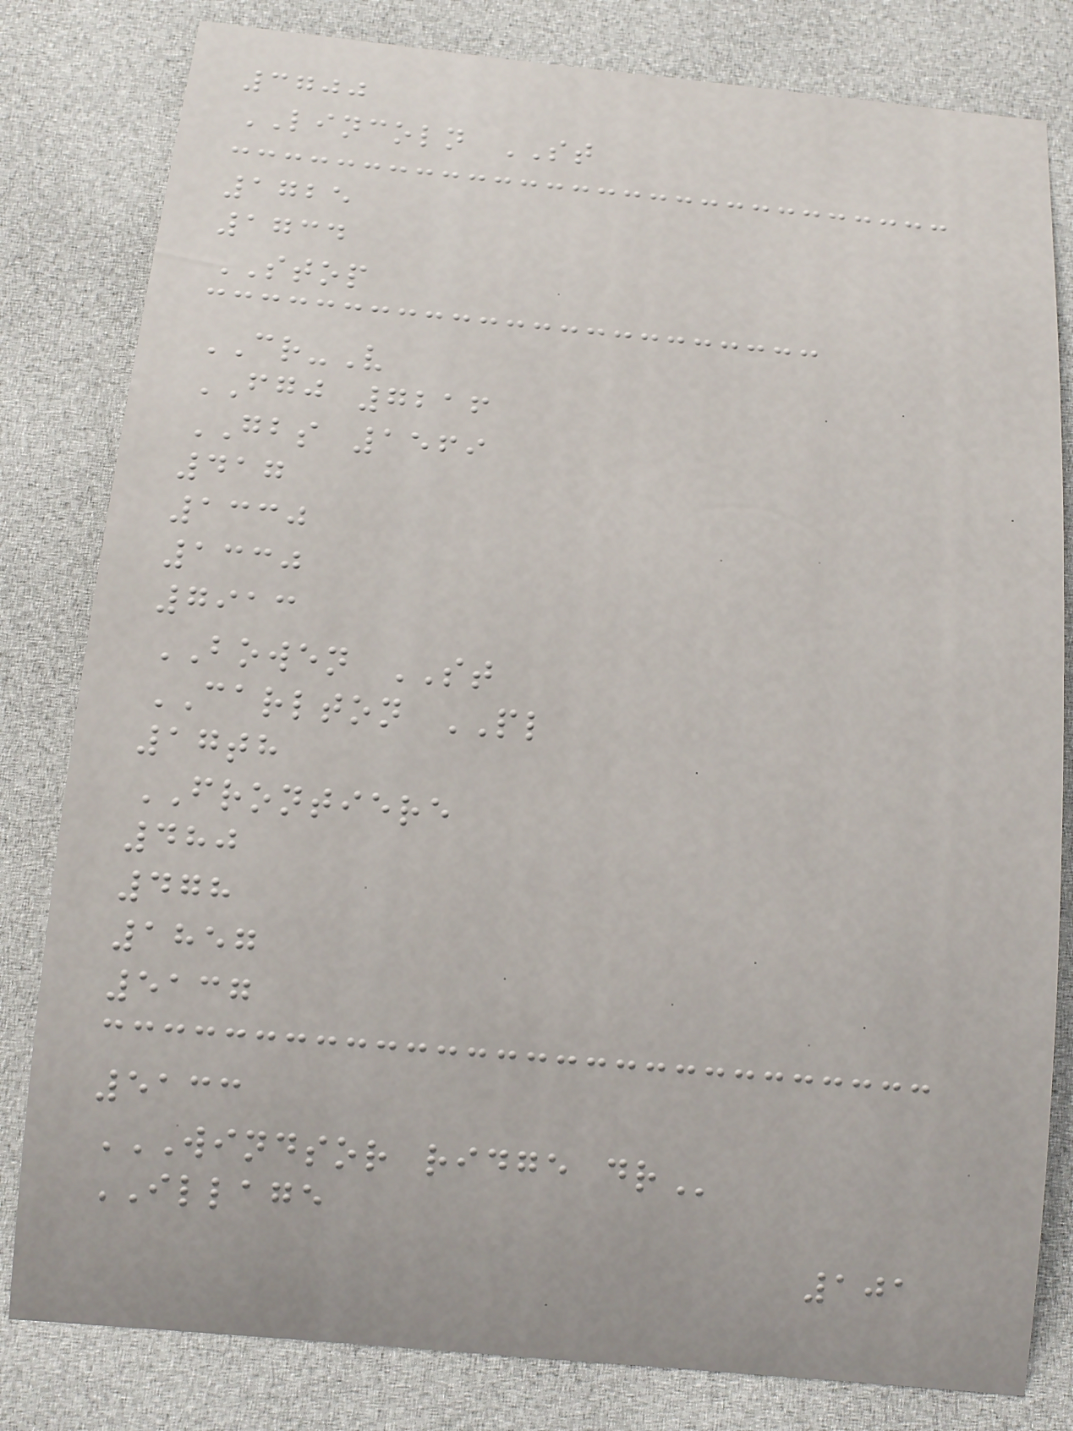3700
LINCOLN ST
1725
1734
STOP
CR-V
FGJ 7216
GBS 1569
417
1330
1330
7913
BOWEN ST
CARLTON PL
17th
FRONTIERE
480
478
1857
5137
5133
WINDSOR RIDGE DR
ILLAGE
101
